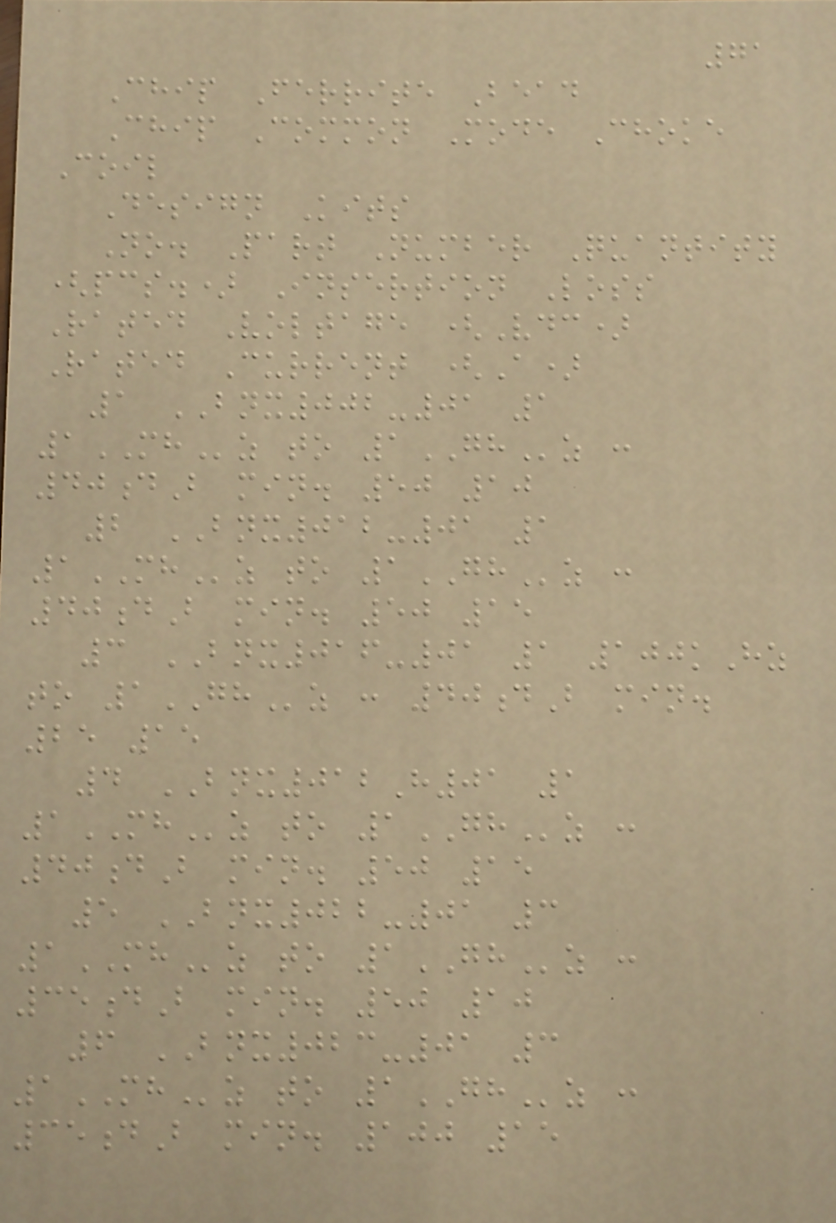71
Chip Ferrite Bead
Chip Common Mode Choke
Coil
Design Kits
No. Part Number Quantity
(pcs.) Insertion Loss
Rated Voltage (Vdc)
Rated Current (A)
1 BNX002-01 1
1MHz to 1GHz :
40dB min. 50 10
2 BNX012-01 1
1MHz to 1GHz :
40dB min. 50 15
3 BNX016-01 1 100kHz
to 1GHz : 40dB min.
25 15
4 BNX012H01 1
1MHz to 1GHz :
40dB min. 50 15
5 BNX022-01 3
1MHz to 1GHz :
35dB min. 50 10
6 BNX023-01 3
1MHz to 1GHz :
35dB min. 100 15
